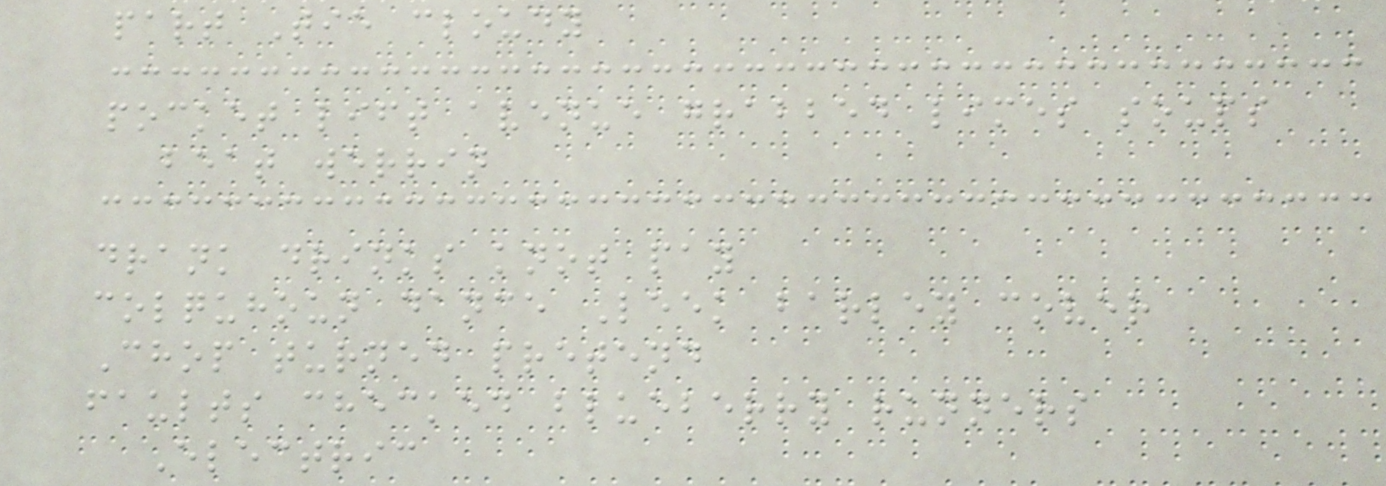part Tie cloudy
pocket lift avenue grabbed limes soups
beat werrin
drank drinks knot pay
colquhoun dance Leek barley cover
Chop turned pretend
faults checked blueberry runners
Electric
